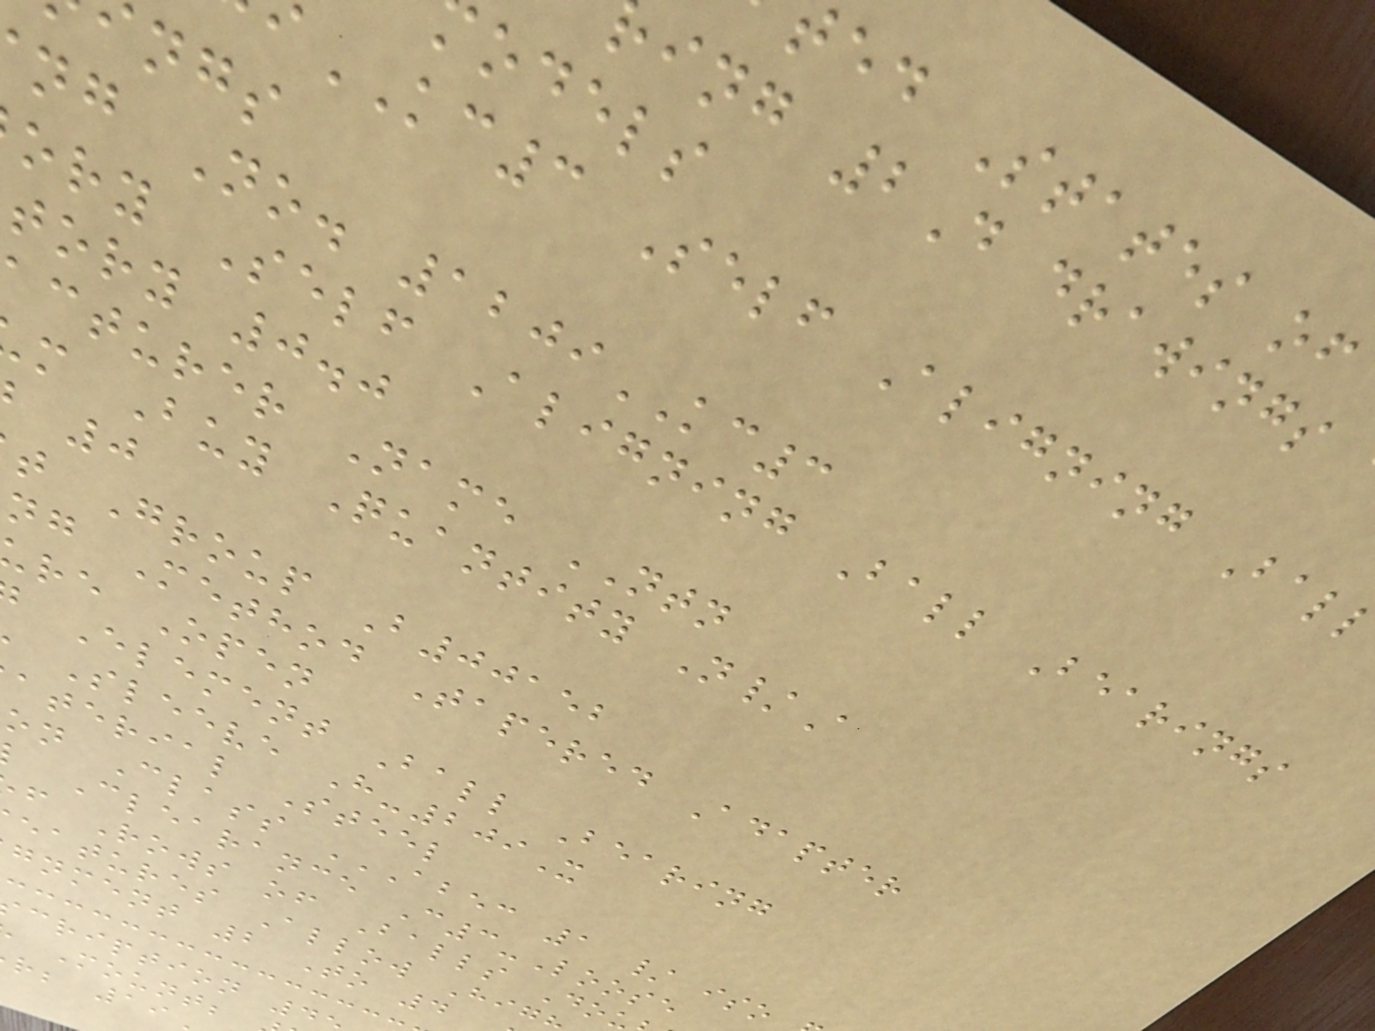ed States of
ing 2D drawings
odels
KC3 Self Aligning Bal
ng No. 1209KC3
ory Self Aligning Ball Bearings
tory 0.0
cturer Name NTN
m Buy Quantity N/A
t Group B00152
ng Method Tapered Adapter
re Open
Element Ball Bearing
Sleeve H-209X
aterial Steel
Clearance C3-Loose
f Rows of Balls Do
eatures Allow Hig
gnment 2 To 4
cription 4
